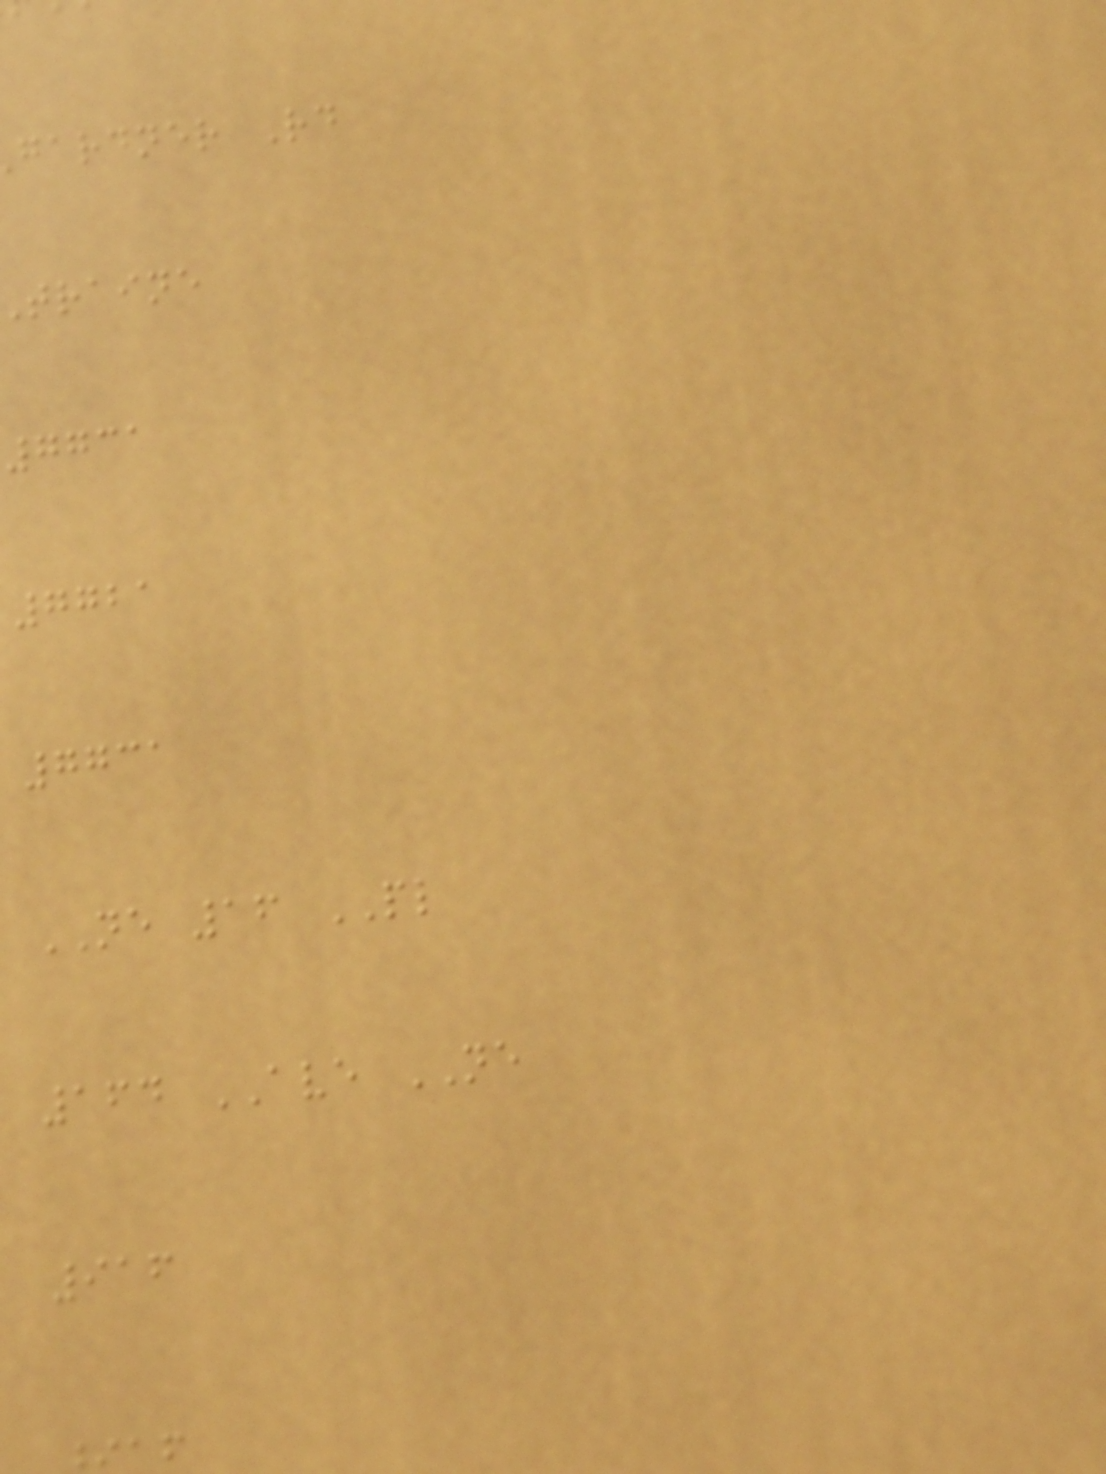gardner Rd
traine
7731
7721
7731
NE 16 PL
164 AVE NE
916
